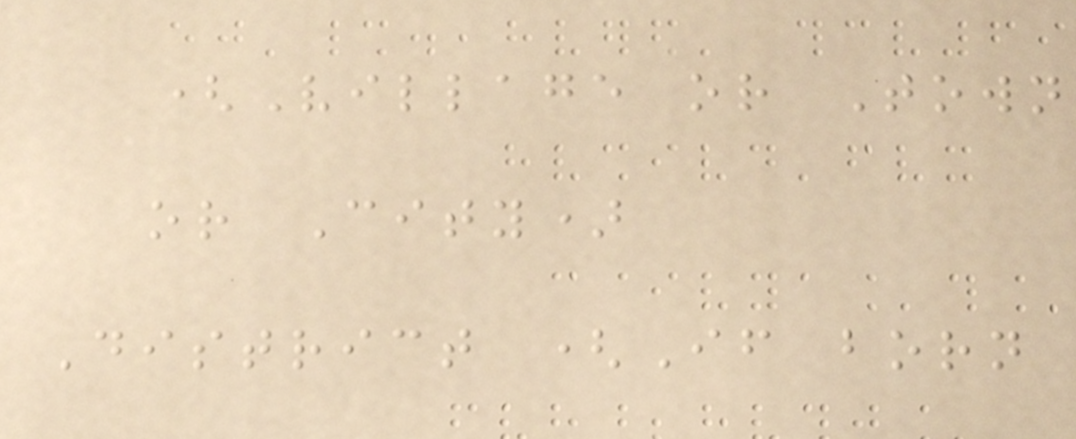(Village or Town
or City)
District (If born
